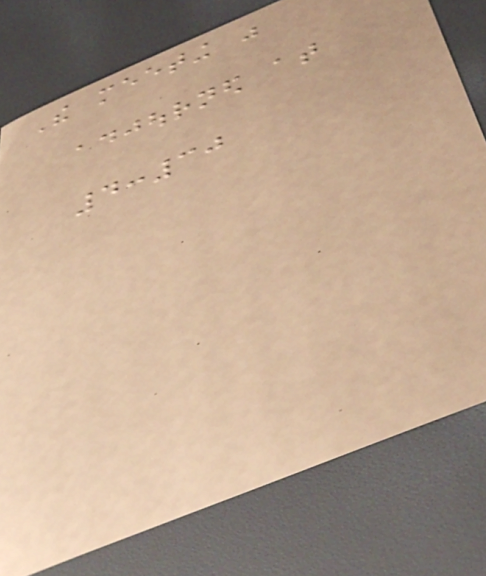The meeting was
adjourned at
4:30
